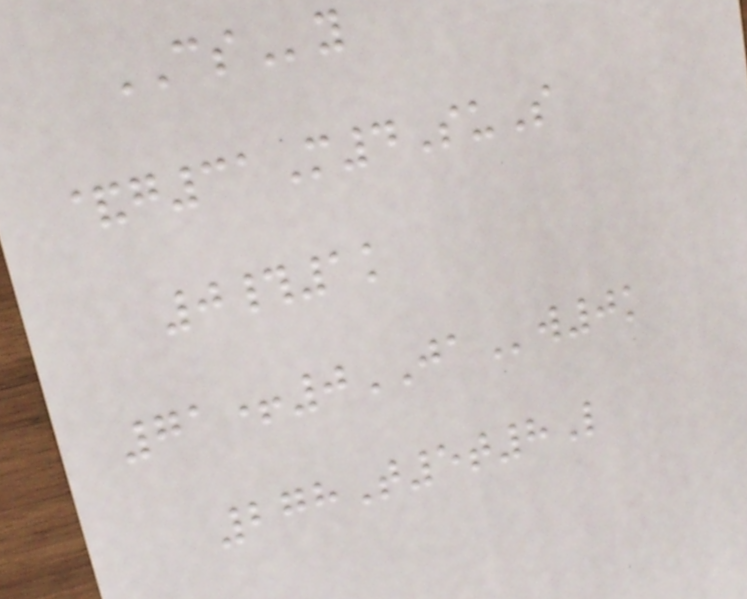CSy
&g31M4SuS
0#1k
71+0JAw0k
278T5t8L
